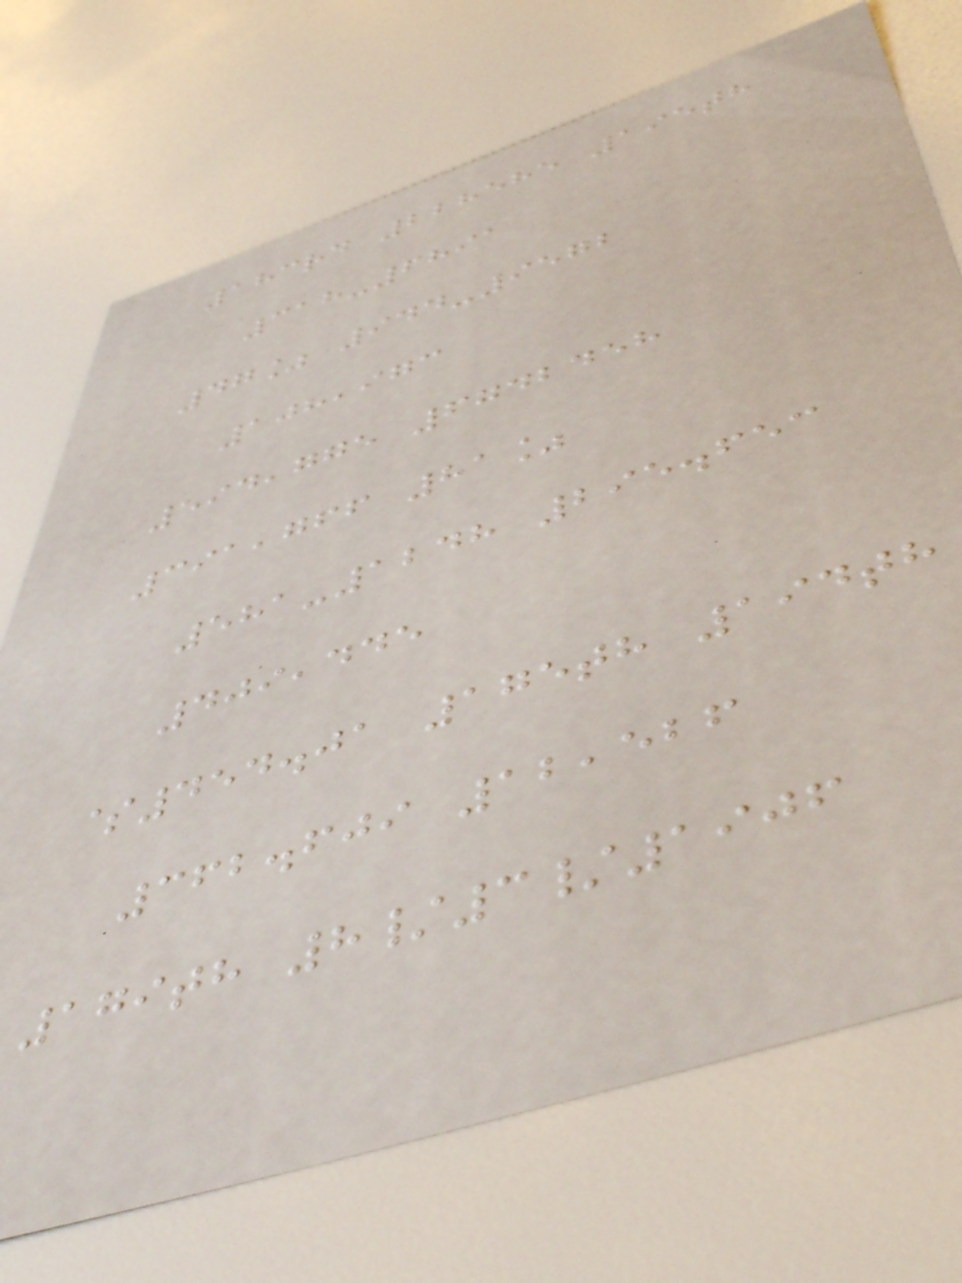183rd 228585 195th
318-6891
47% 944-9572
108,973
594,775 6742458
391,766 81%
581-1248 295.653
409,445
$454.01 175th 194th
362.609 12,526
179th 8/3/1906
